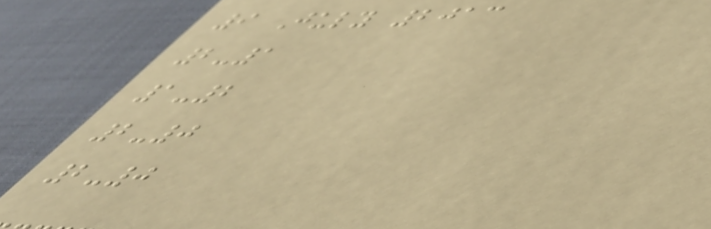9 July 2013
2-1
1-2
2-0
2-0
